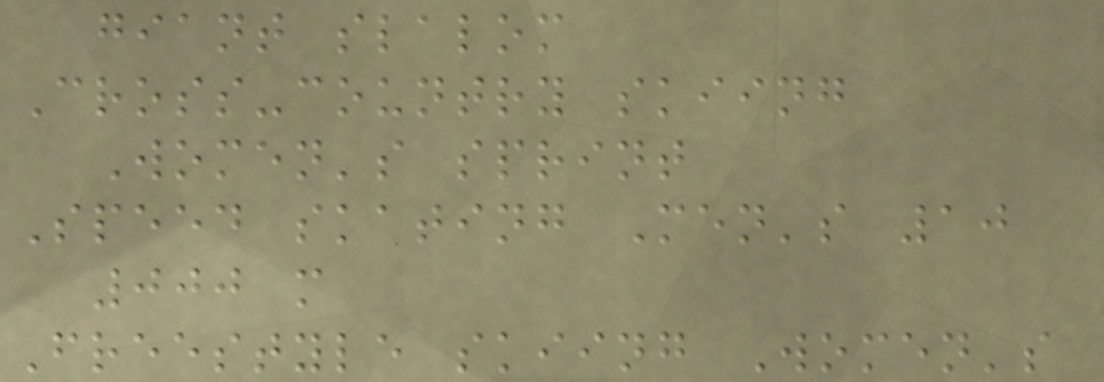giant slalom
Cross-country skiing
Women's sprint
Speed skating Men's 10
000 m
Freestyle skiing Women's
